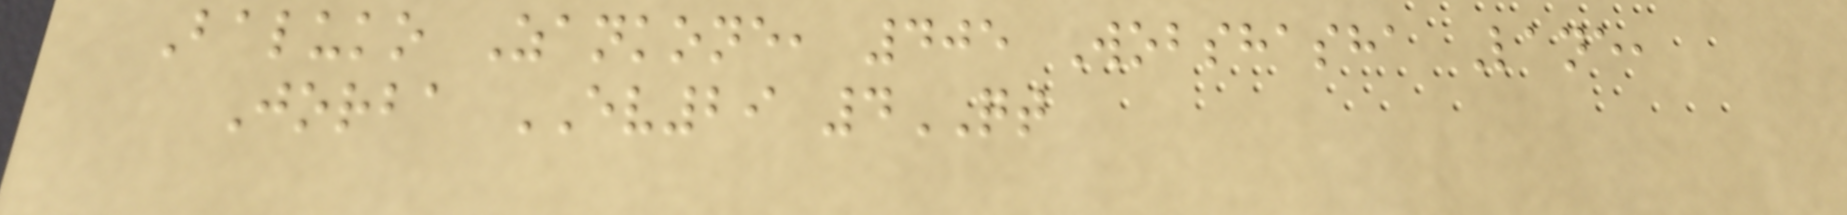Baluko Zankone, 405 Wobshasha Lane,
Jorba EV29 4QT
